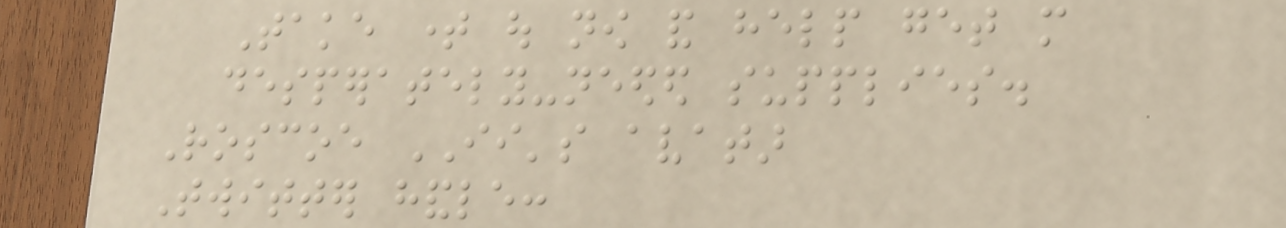Take time out now and help get more
desperately-needed supplies.
Roscoe II's avatar
Twitter handle:
